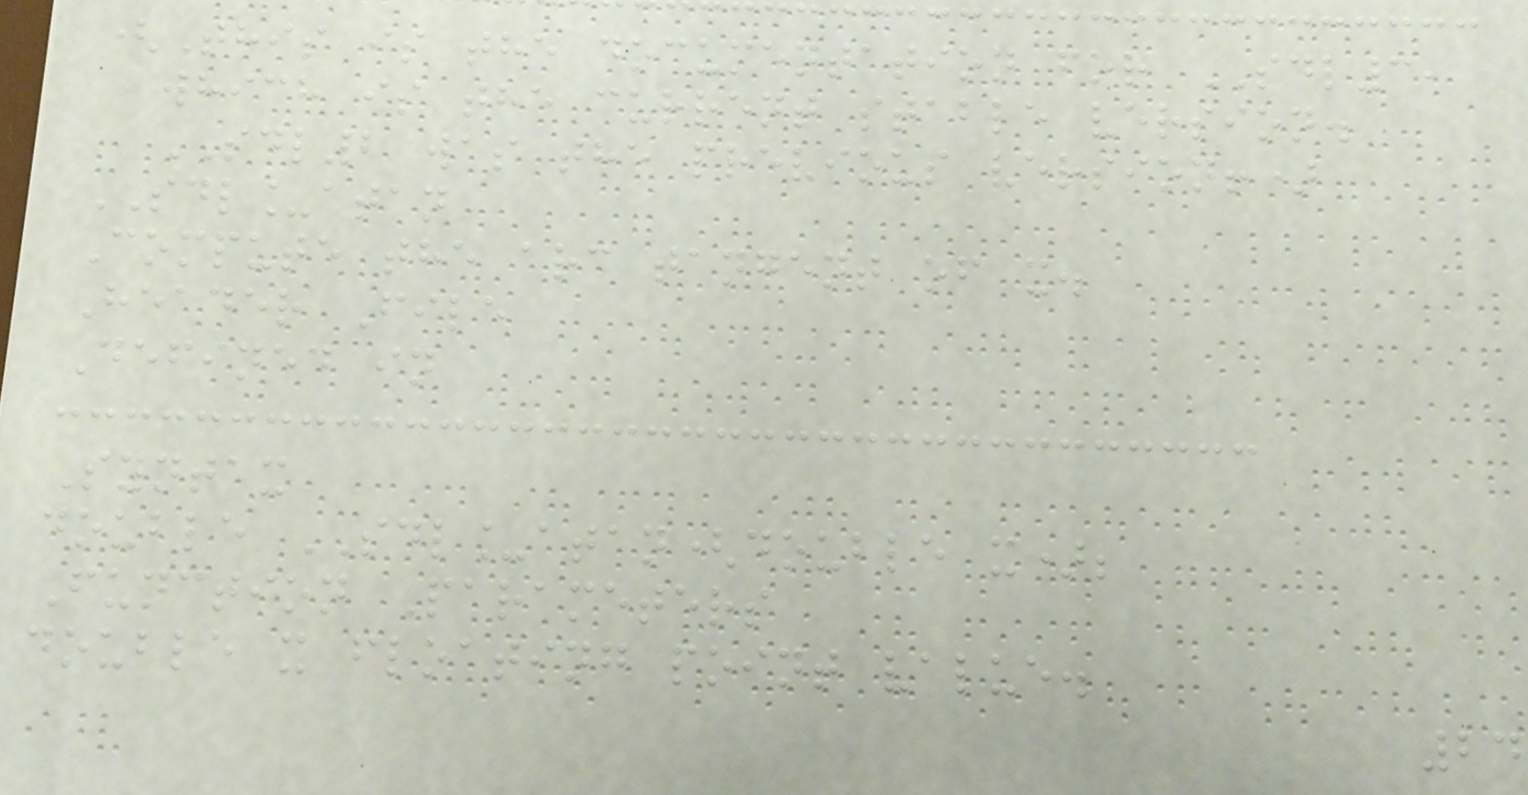(This is the documentation for SDL3,
which is the current stable version.
SDL2 was the previous version!)
SDL_atan
Compute the arc tangent of x.
Header File
Defined in
Syntax
double SDL_atan(double x);
Function Parameters
double x floating point value.
24
